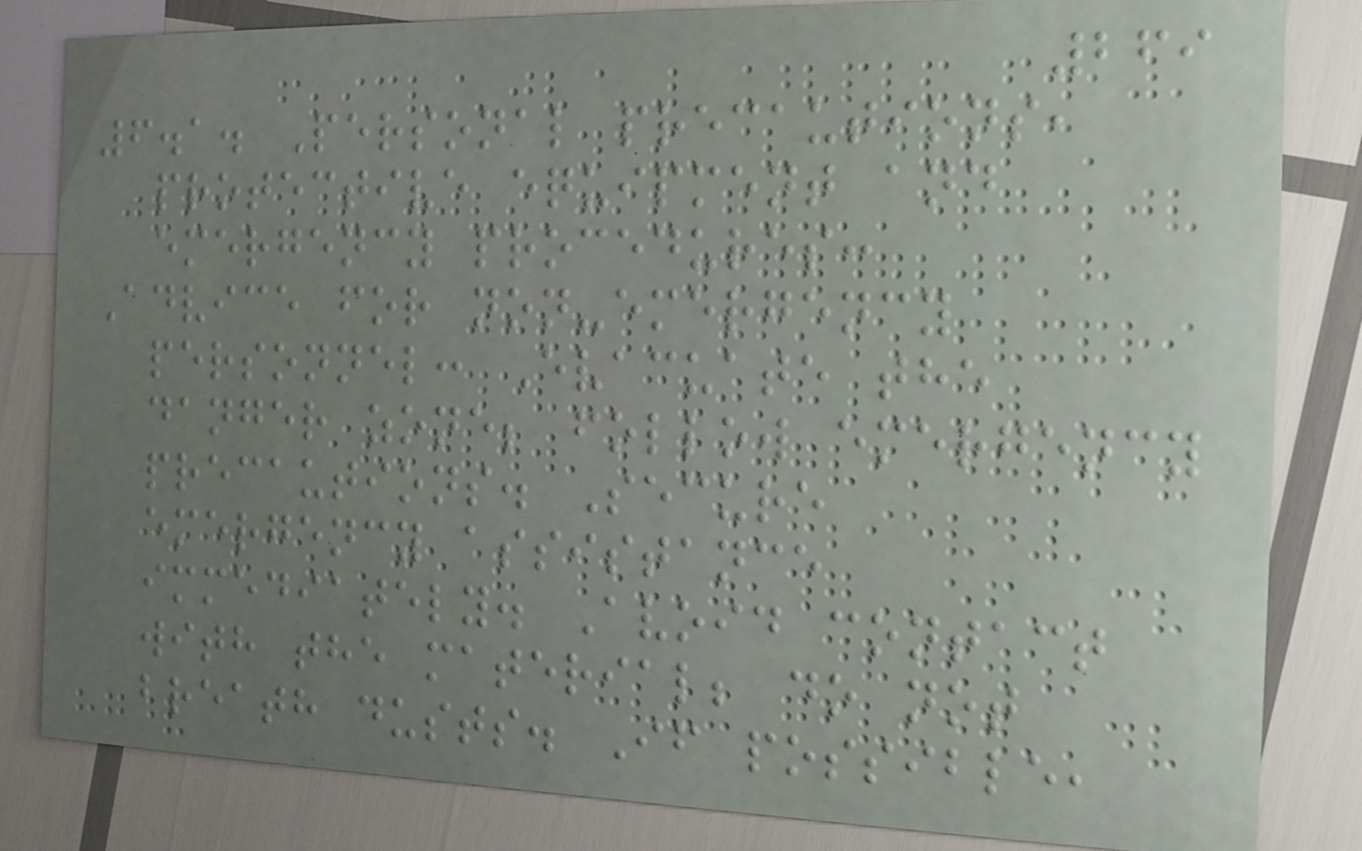269
6.1. Personal precautions,
protective equipment and
emergency procedures:
Advice for non-emergency
personnel: Evacuate the
danger zone; follow emergency
precautions. Secure
emergency assistance
immediately. Avoid contact
with the material; do not
breath dusts. If possible,
